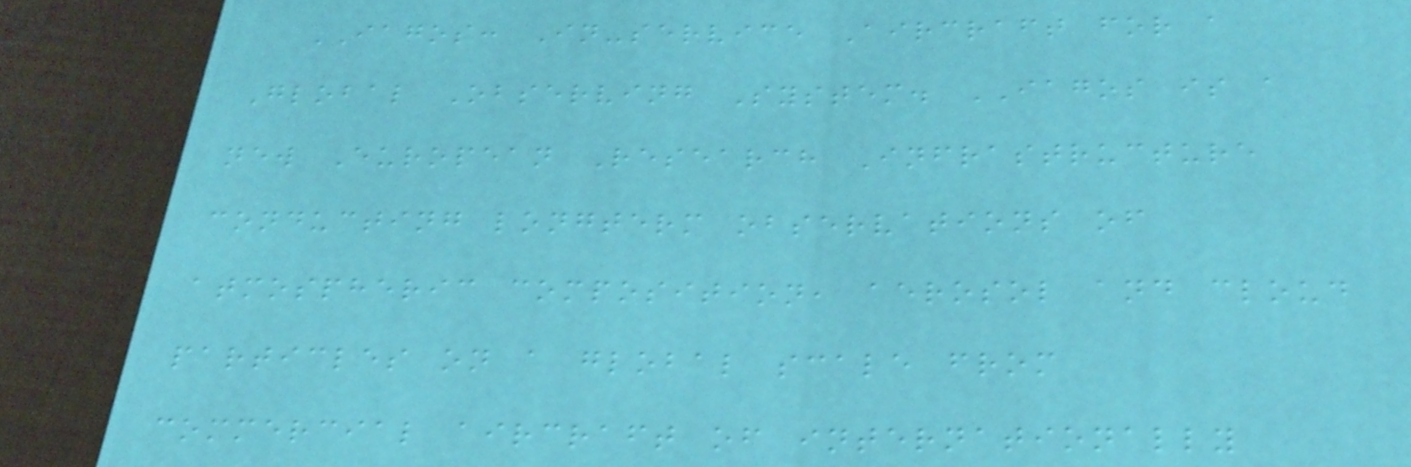IAGOS: In-service Aircraft for a
Global Observing System. IAGOS is a
new European Research Infrastructure
conducting longterm observations of
atmospheric composition, aerosol and cloud
particles on a global scale from
commercial aircraft of internationally
